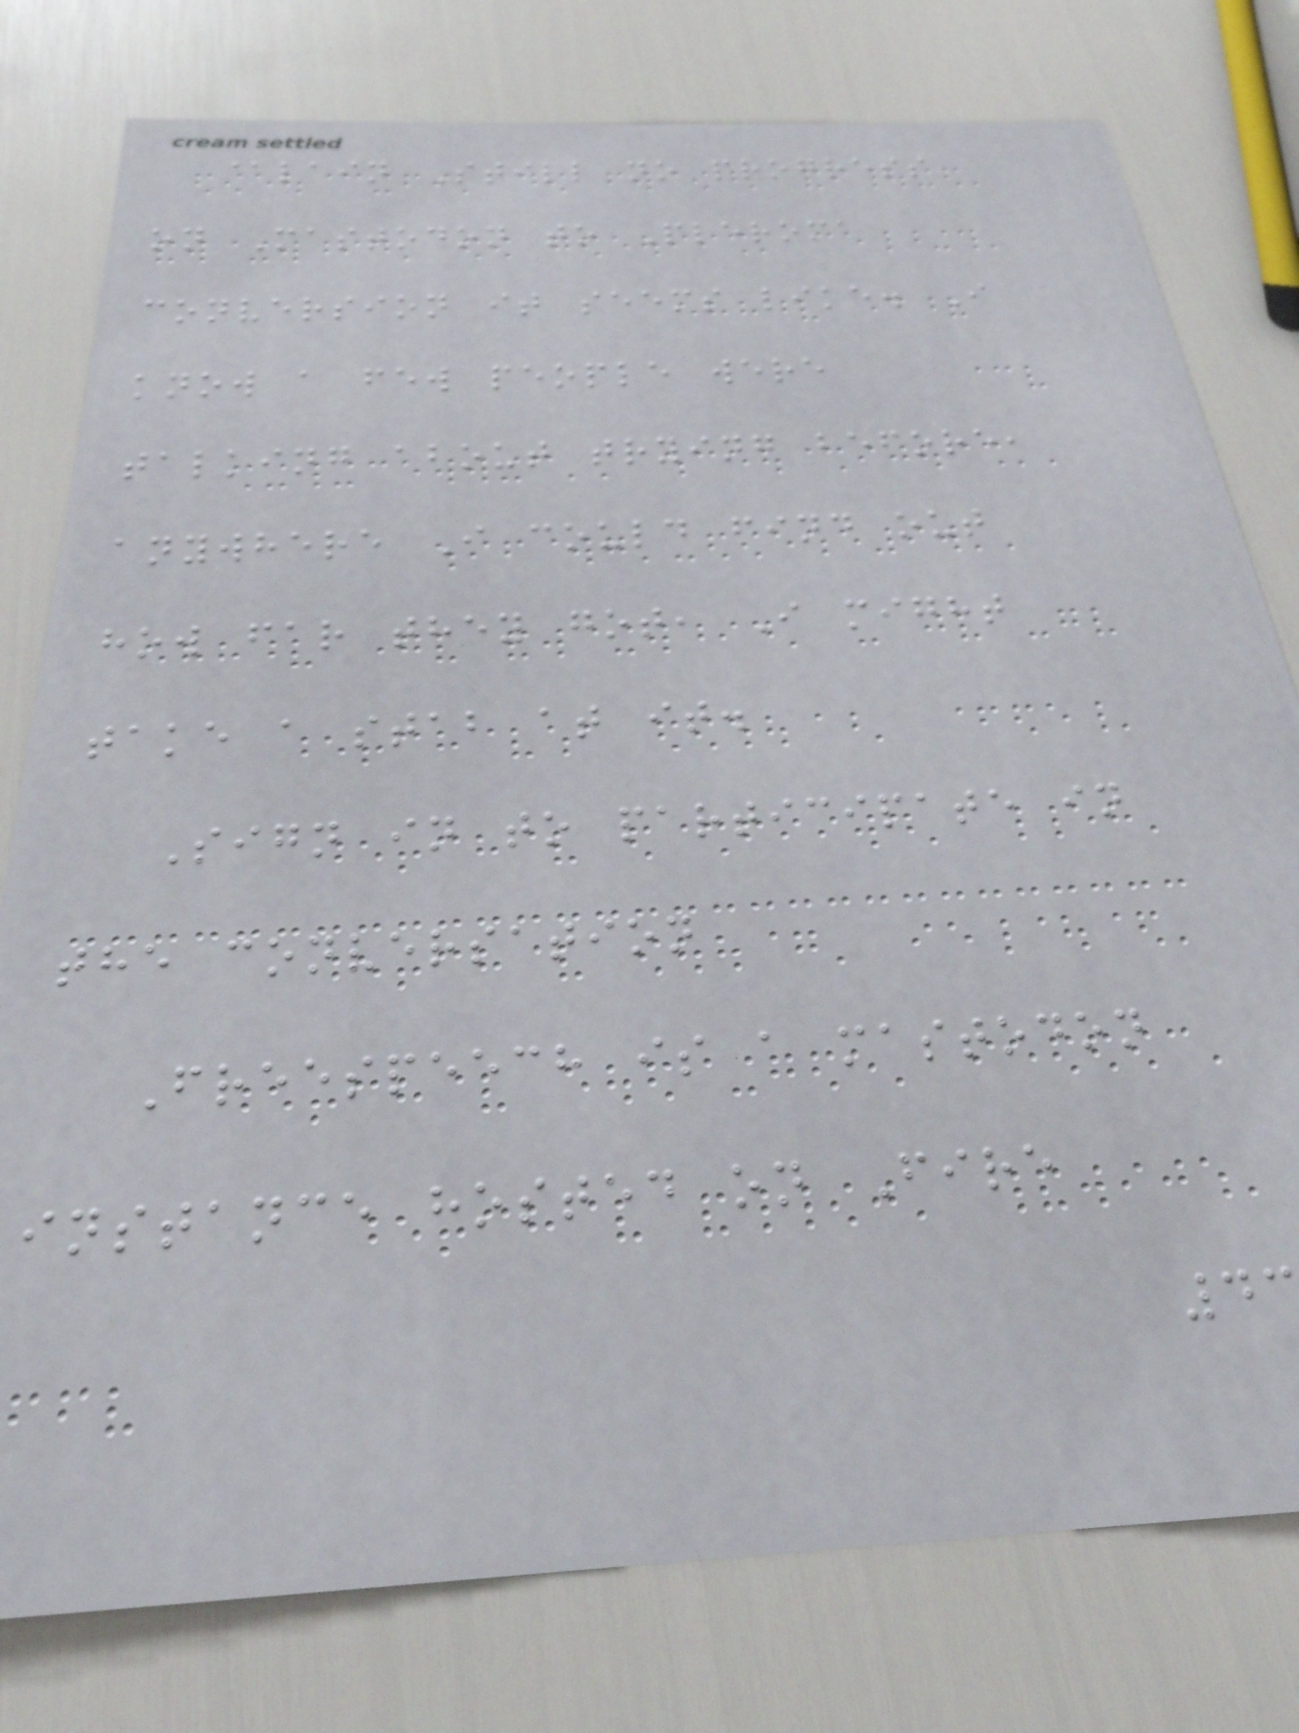@lain Still no progress
on Mastodon to Pleroma
conversion it seems like. I
know a few people were
talking about trying before,
anywhere I could find out
how far they got, I might
take a stab at it.
Sign in to participate in
the conversation
Freespeech is a mastodon
instance hosted on Fire
